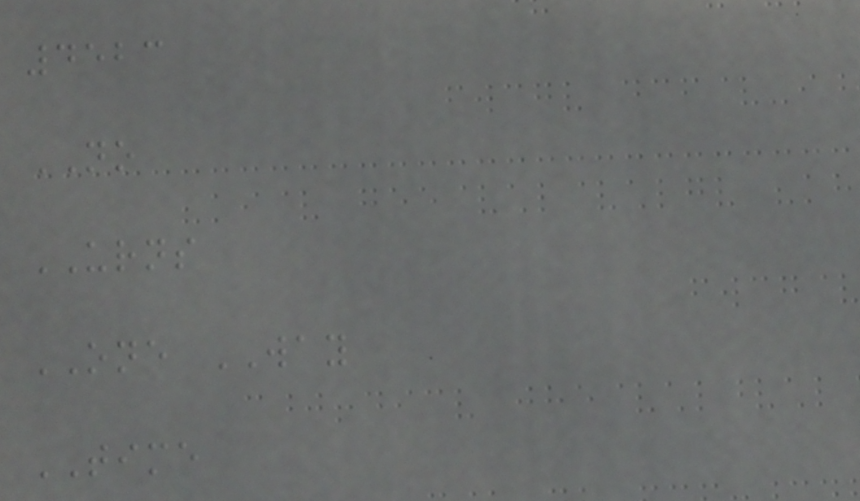4523
NO
URNS
ONE WAY
TIME
